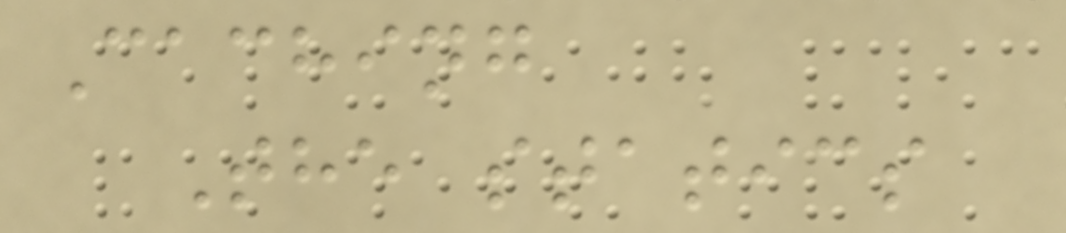Caching
The statics
